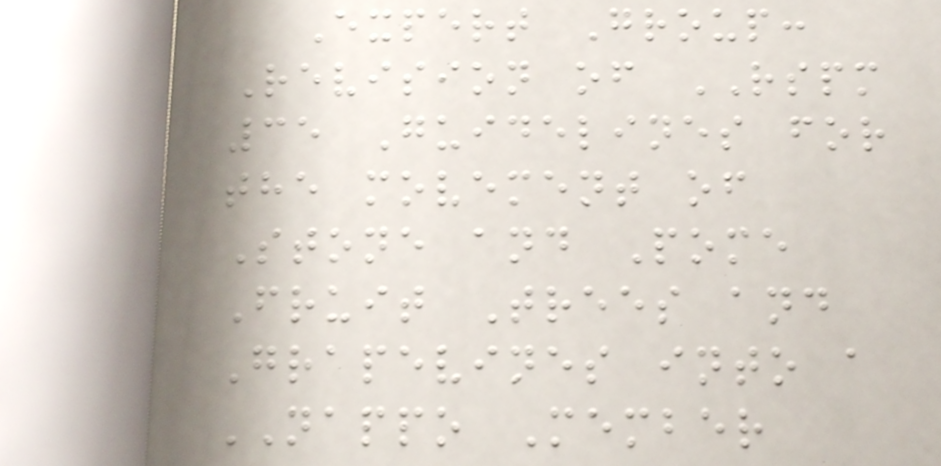Expert Group:
Revision of RSPM
35 Guidelines for
the movement of
Stone and Pome
Fruit Trees and
Grapevines into a
NAPPO Member
